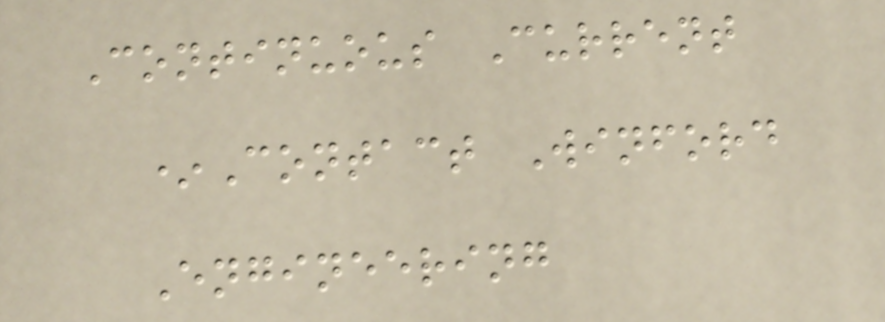Continuous Current
*Contact Winford
Engineering
